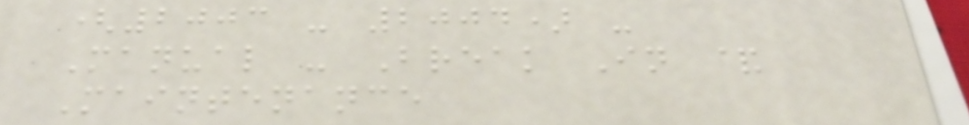(2003 - 2004) -
Manual - Break In &
Maintenance
